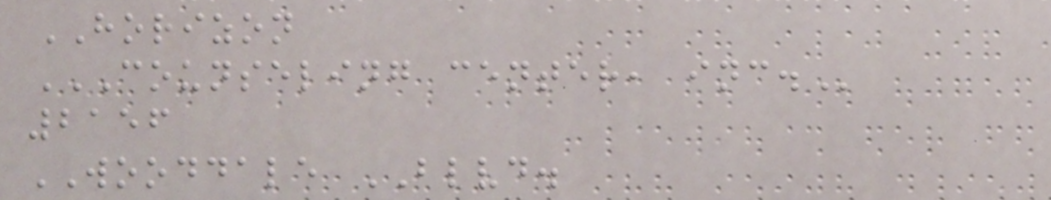HORIZON
COUNSELING CENTER, INC.
2156
WOODDALE BLVD.
